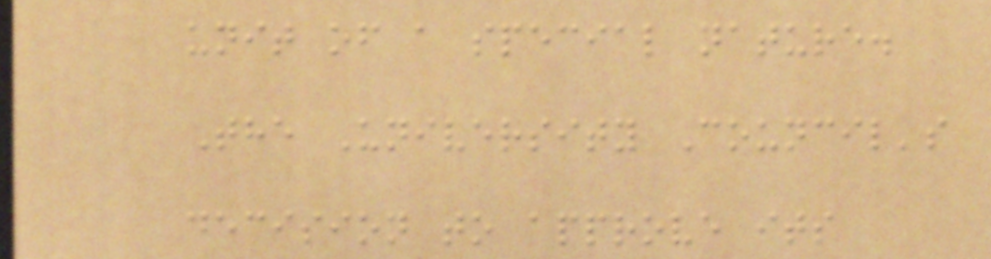unit of a special nature.
The University Council's
decision to approve its
